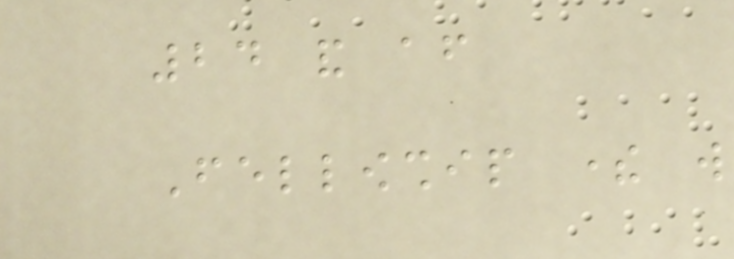24 and after
Fellowship there will
